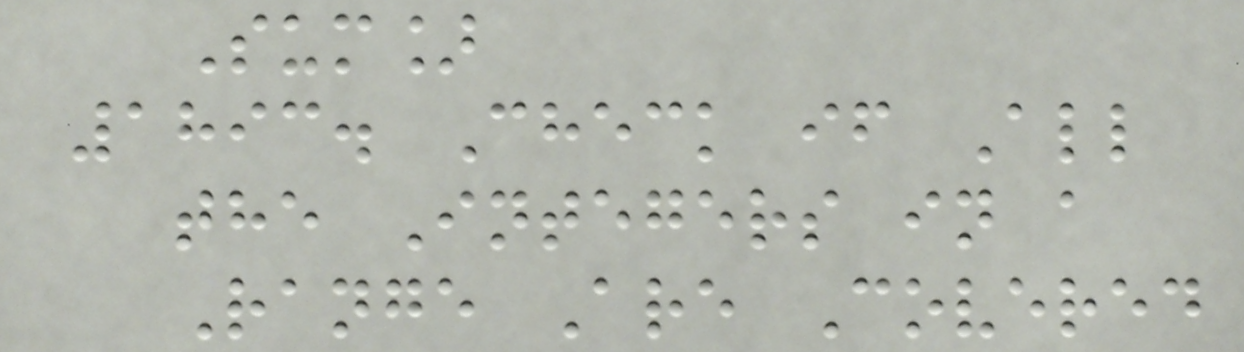Sum]
1893. Check if All
the Integers in a
Range Are Covered
